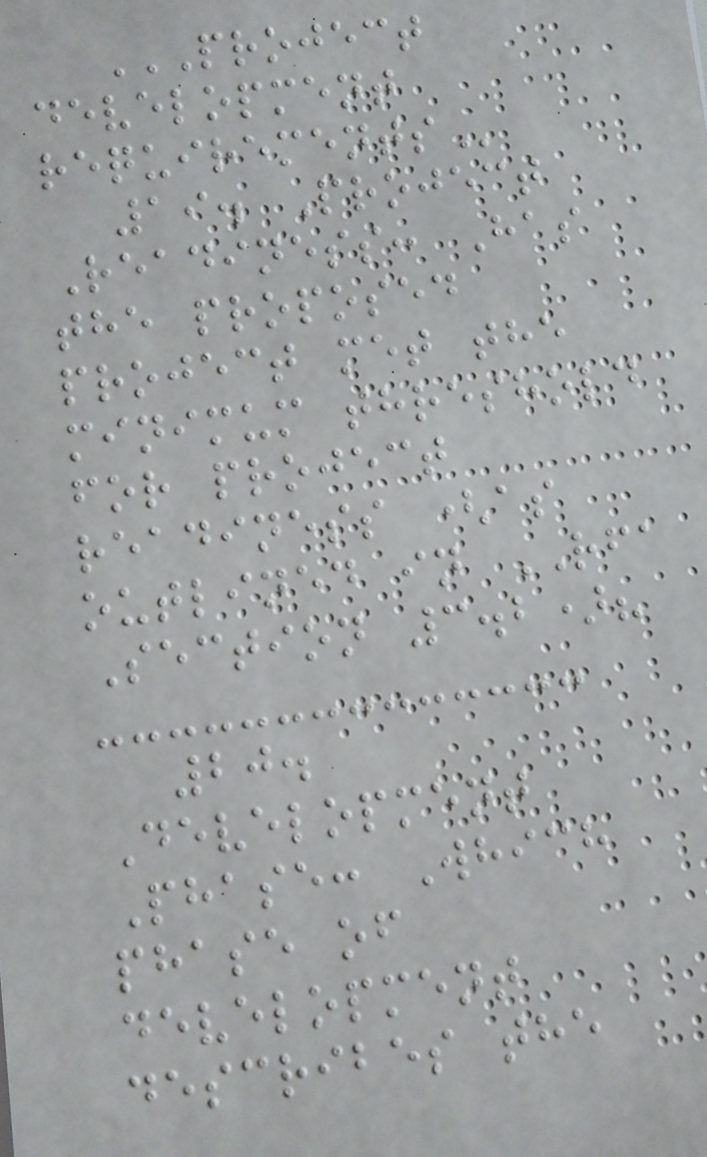PROJECT
DEVELOPMENT
REQUIREMENTS
19. Project
Readiness: Has
the proposed
project met the
minimum threshold
for project
readiness (as
outlined in RFA
Section 3.2)?
20.
Development
Phase: Which
phase of
development
describes the
